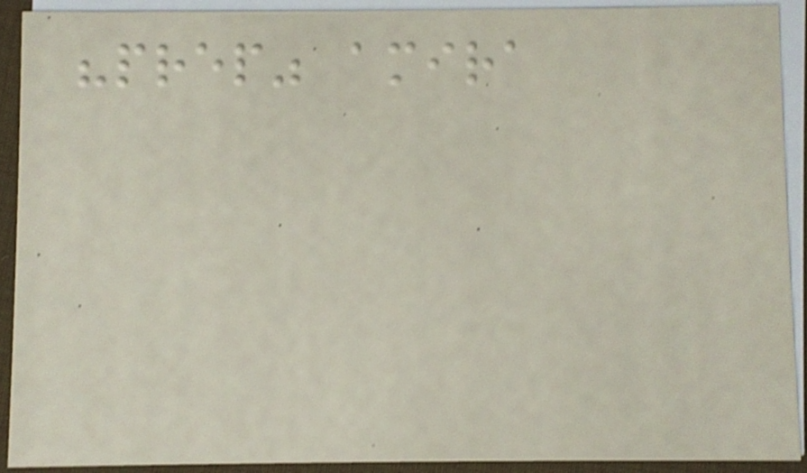"prep" amira
